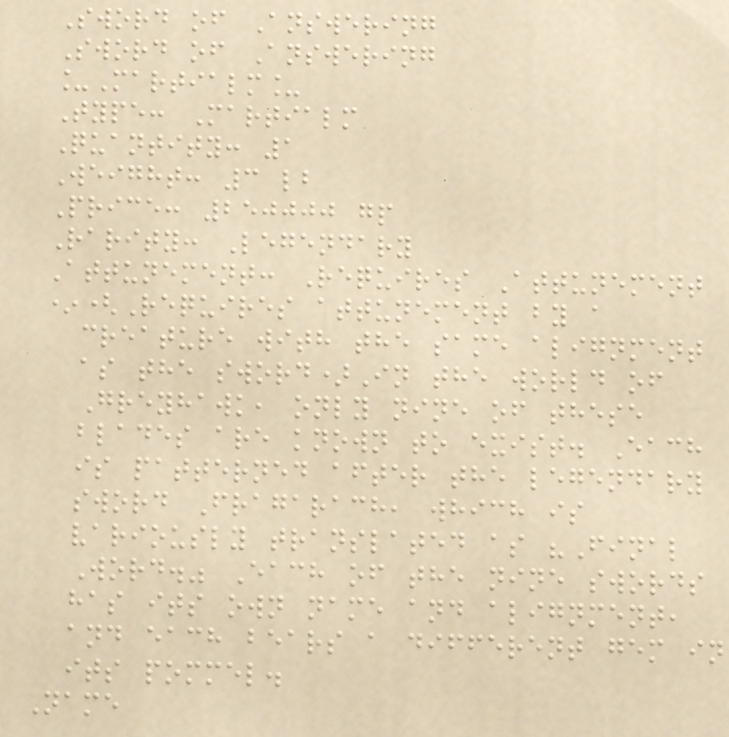Sword of Answering
Sword of Answering
_Martialm_
Type: Martialm
Quantity: 1
Weight: 3 lb
Price: 250000 gp
Rarity: Legendary
Attunement: Requires Attunement
*(Requires attunement by a
creature with the same alignment
as the sword)In the world of
Greyhawk, only nine of these
blades are known to exist. Each
is patterned after the legendary
sword Fragarach, which is
variously translated as "Final
Word." Each of the nine swords
has its own name and alignment,
and each bears a different gem in
its pommel.
Name
